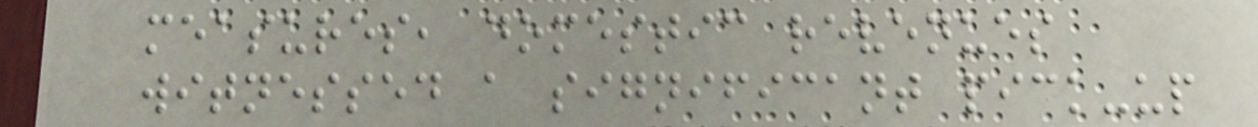measures, domestic revenues
witnessed a significant pick-up
